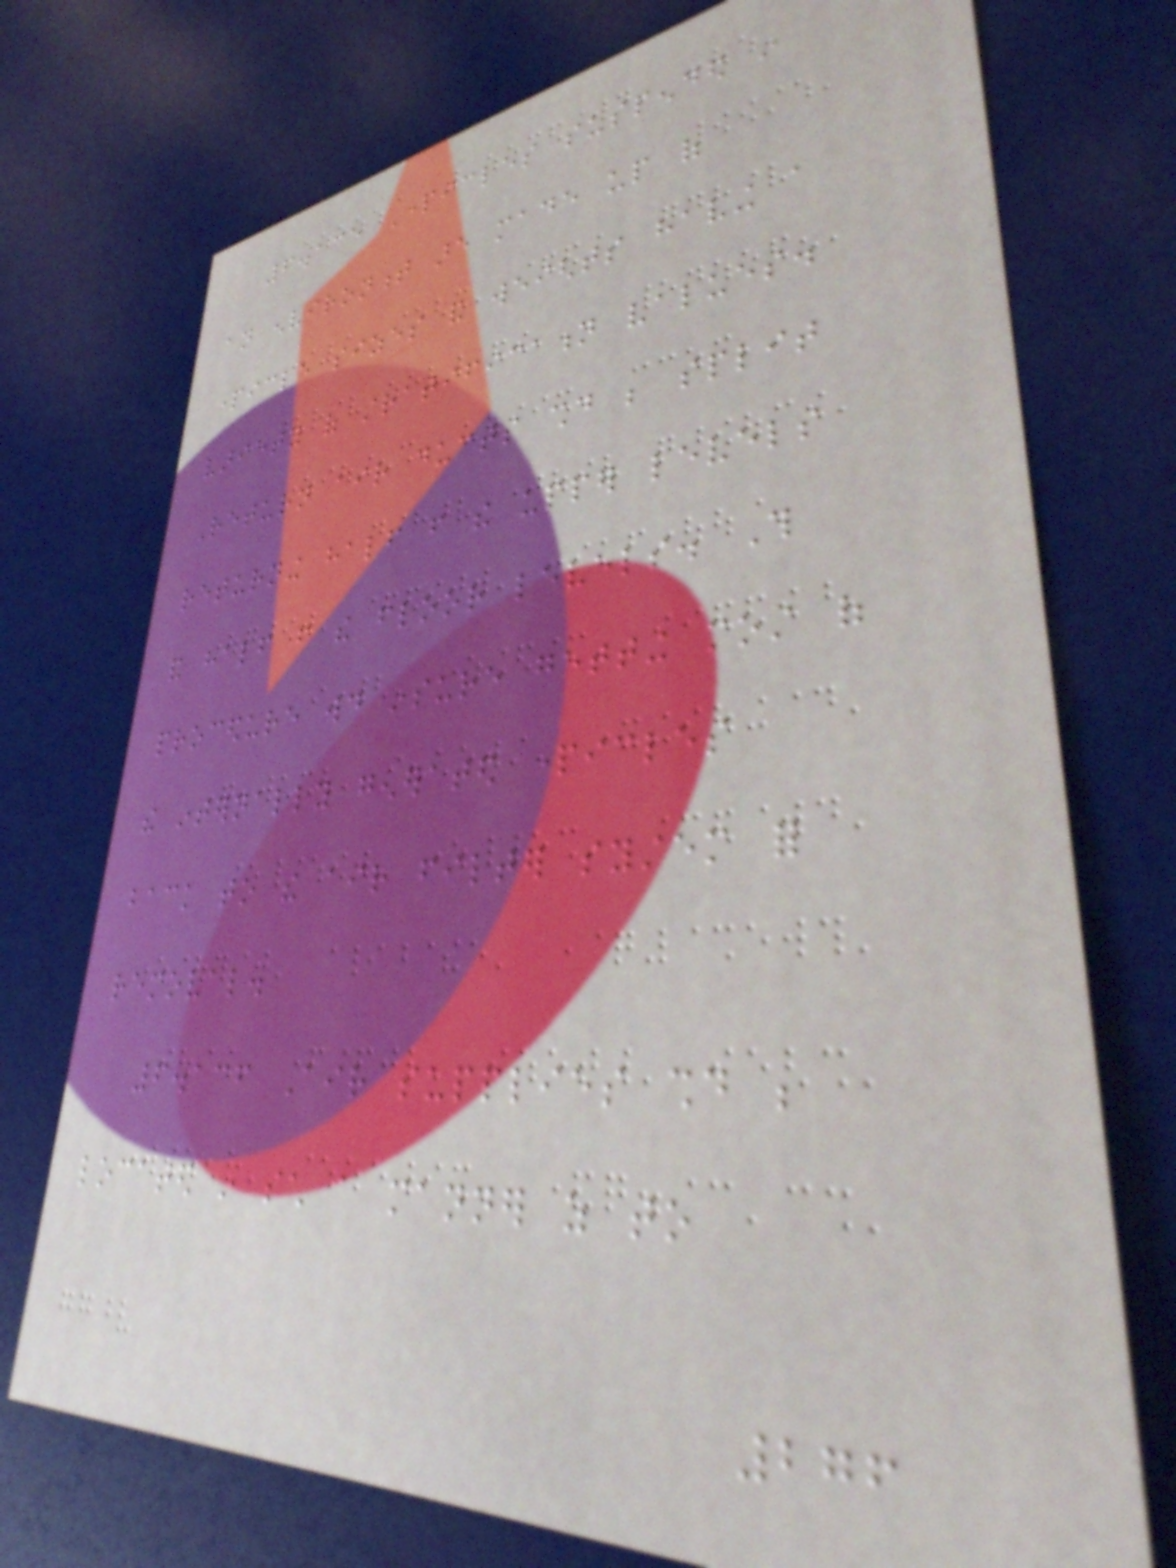6.135 Particles suspended in
an environment are made up of
particle sizes and weights having a
variety of stratification values.
Return air ducts should be split
returning half from the upper levels
and half from the floor levels. This
procedure would insure getting most of
the internally generated particles
back to the air filter system for
removal.
6.136 Air supplies should be
located in such a manner as to
276
